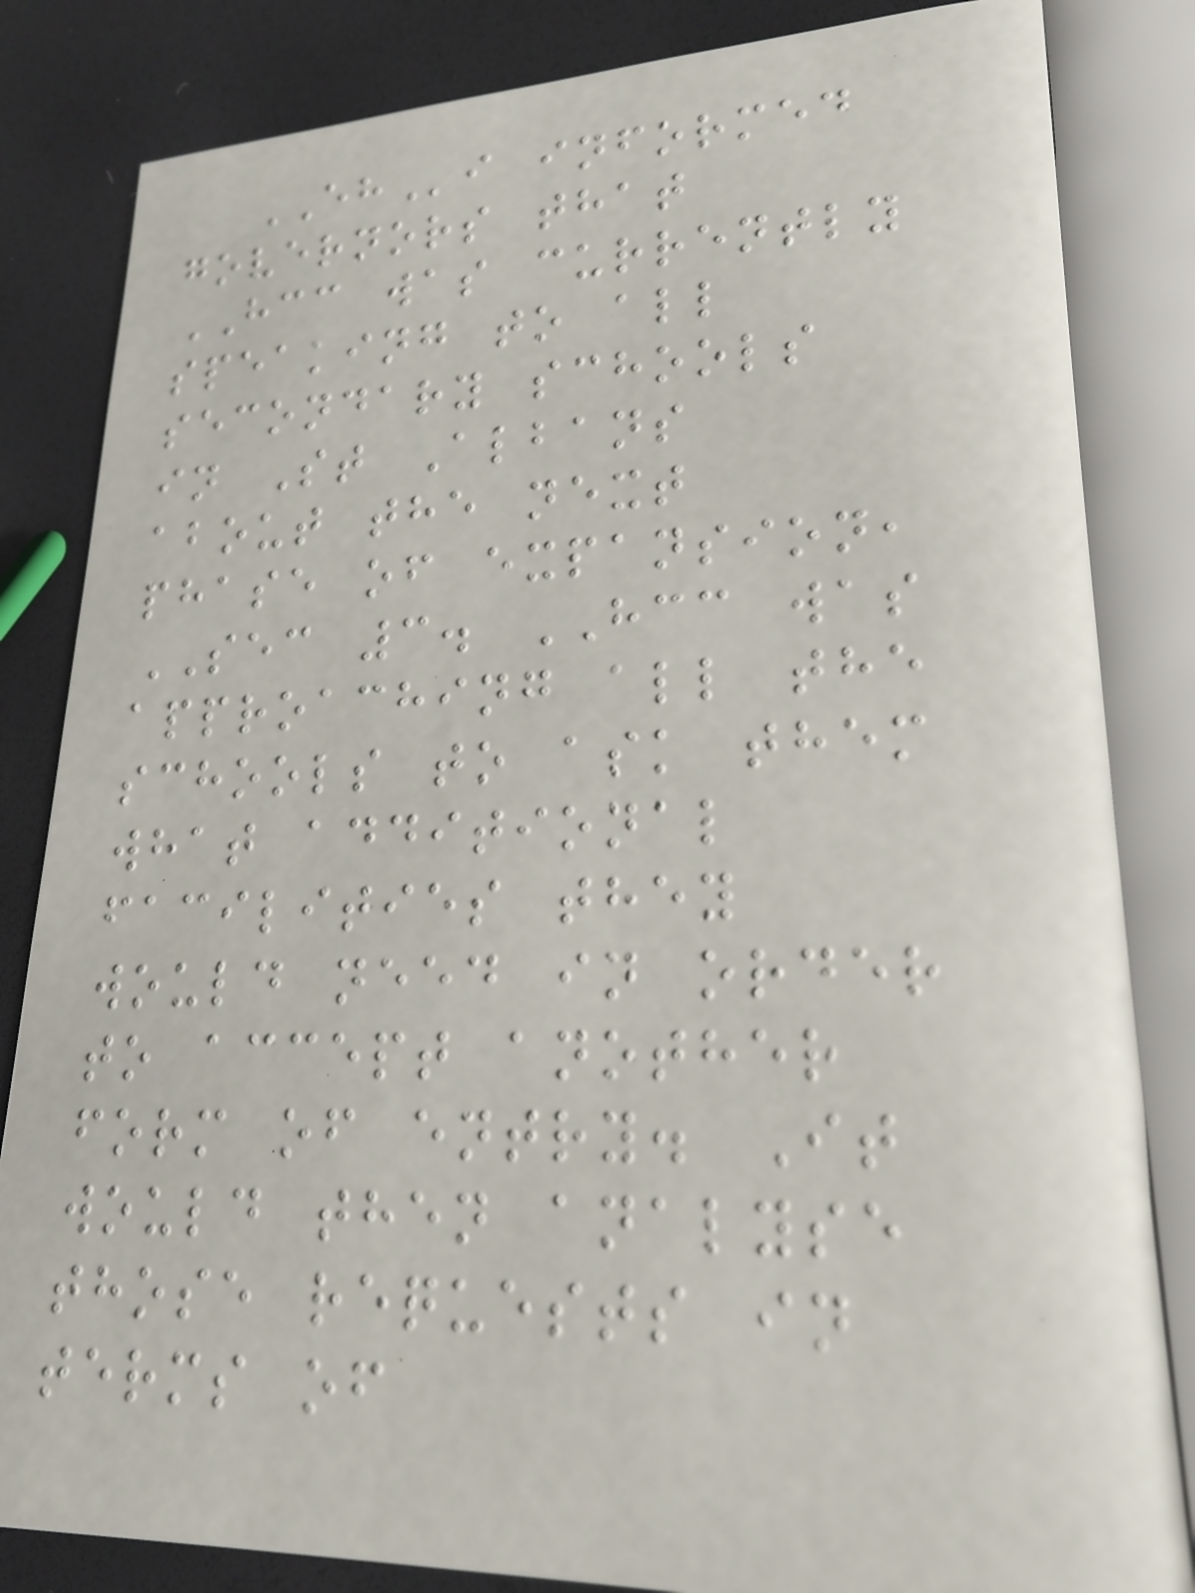EHi informed
governors that
HCC was currently
speaking to all
secondary schools
in St Albans
about the next
phase of expansion,
SEC 3. HCC was
approaching all the
schools to ask them
what additional
facilities they
would need in order
to accept another
form of entry. It
would then analyse
those requests in
terms of
